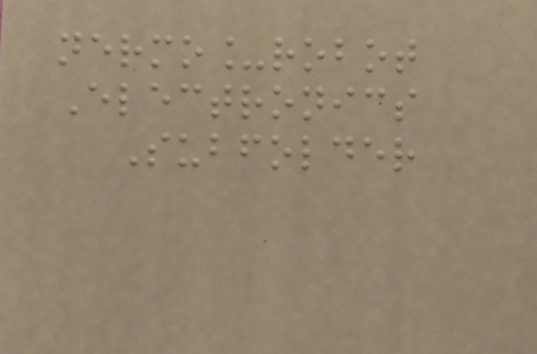nermo_robot
Electronics
Subfolder
